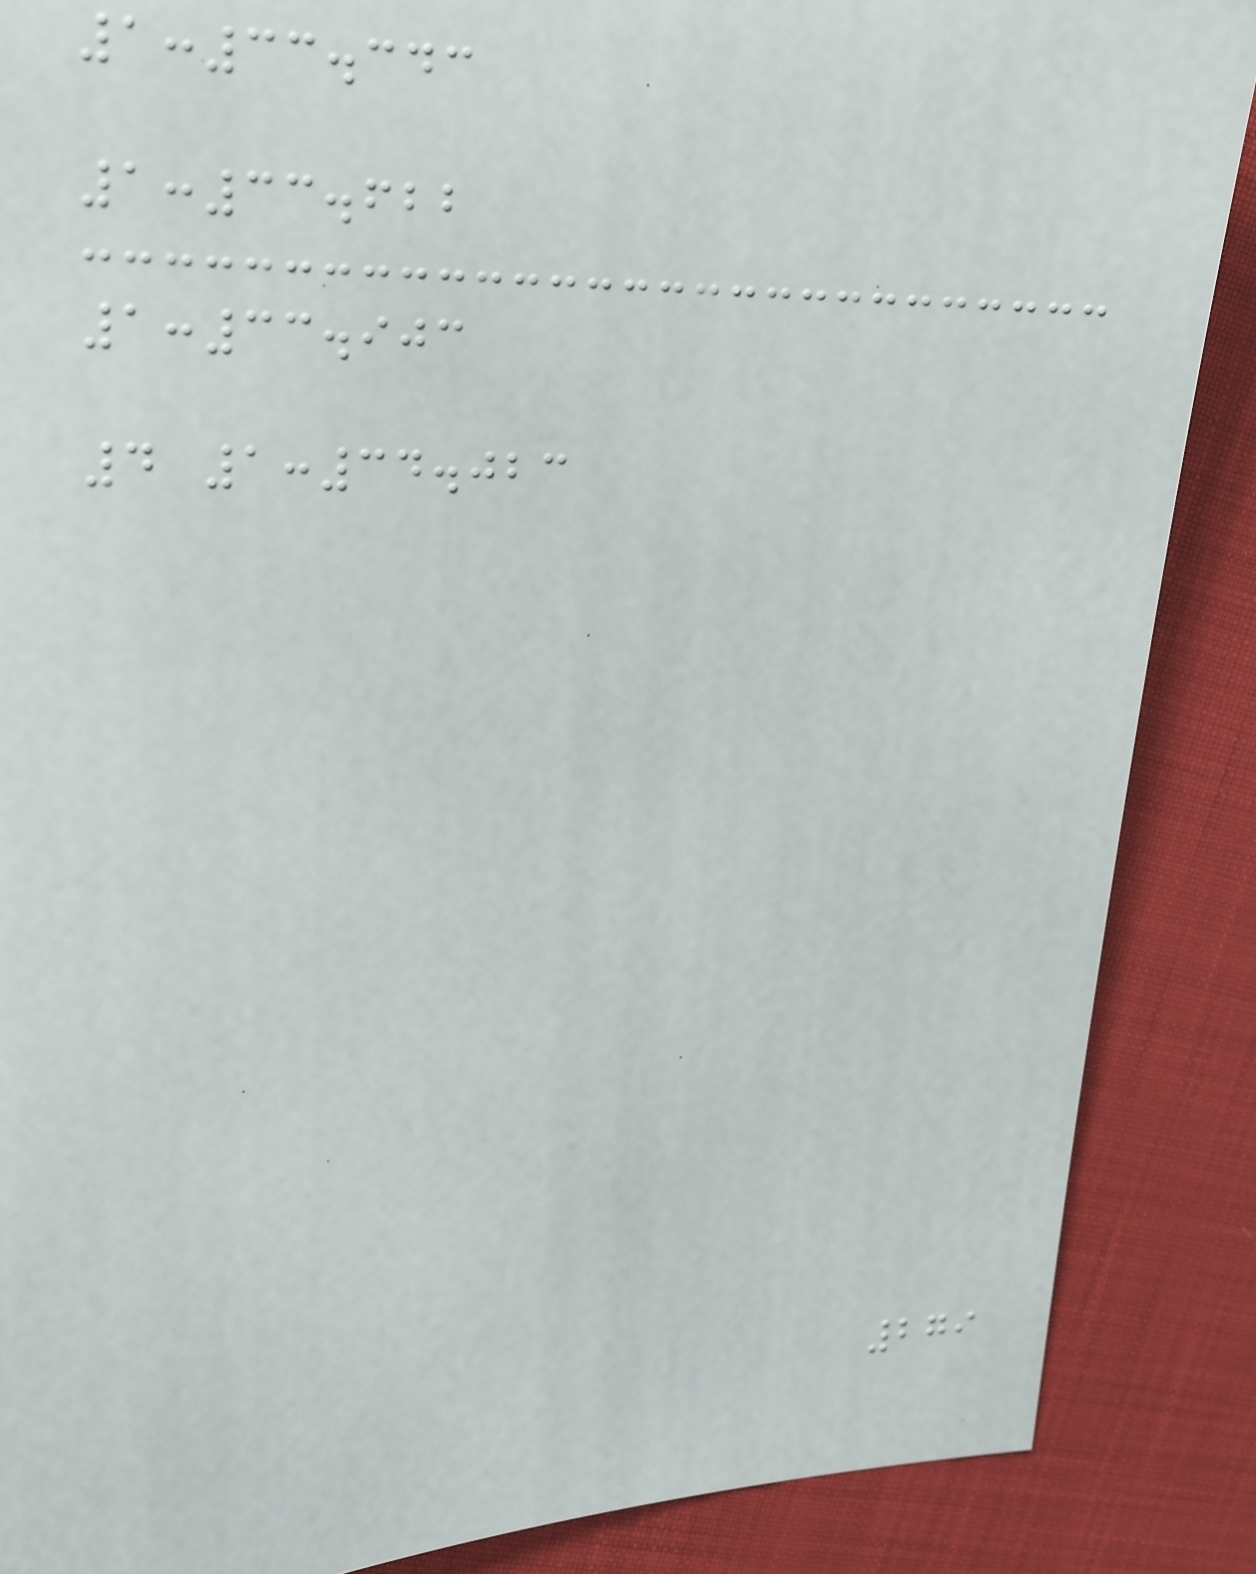1:33.343
1:33.622
1:33.903
4 1:34.023
279
